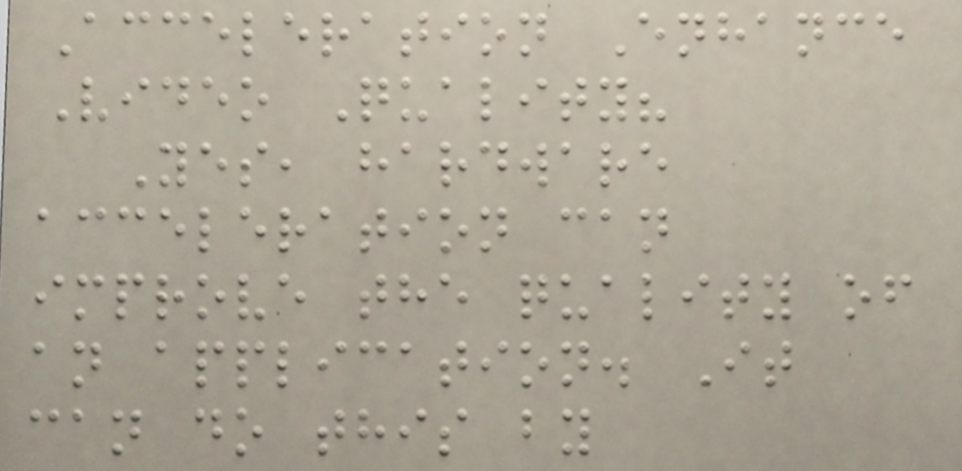Acceleration Enhance
Video Quality?
Yes, hardware
acceleration can
improve the quality of
an application. It
can do this by
